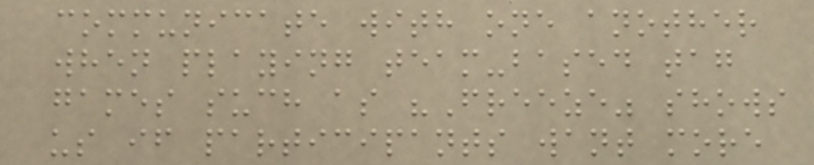communicate with one another
when playing team-based tag
games such as "Freeze" shows
us if participants want more
